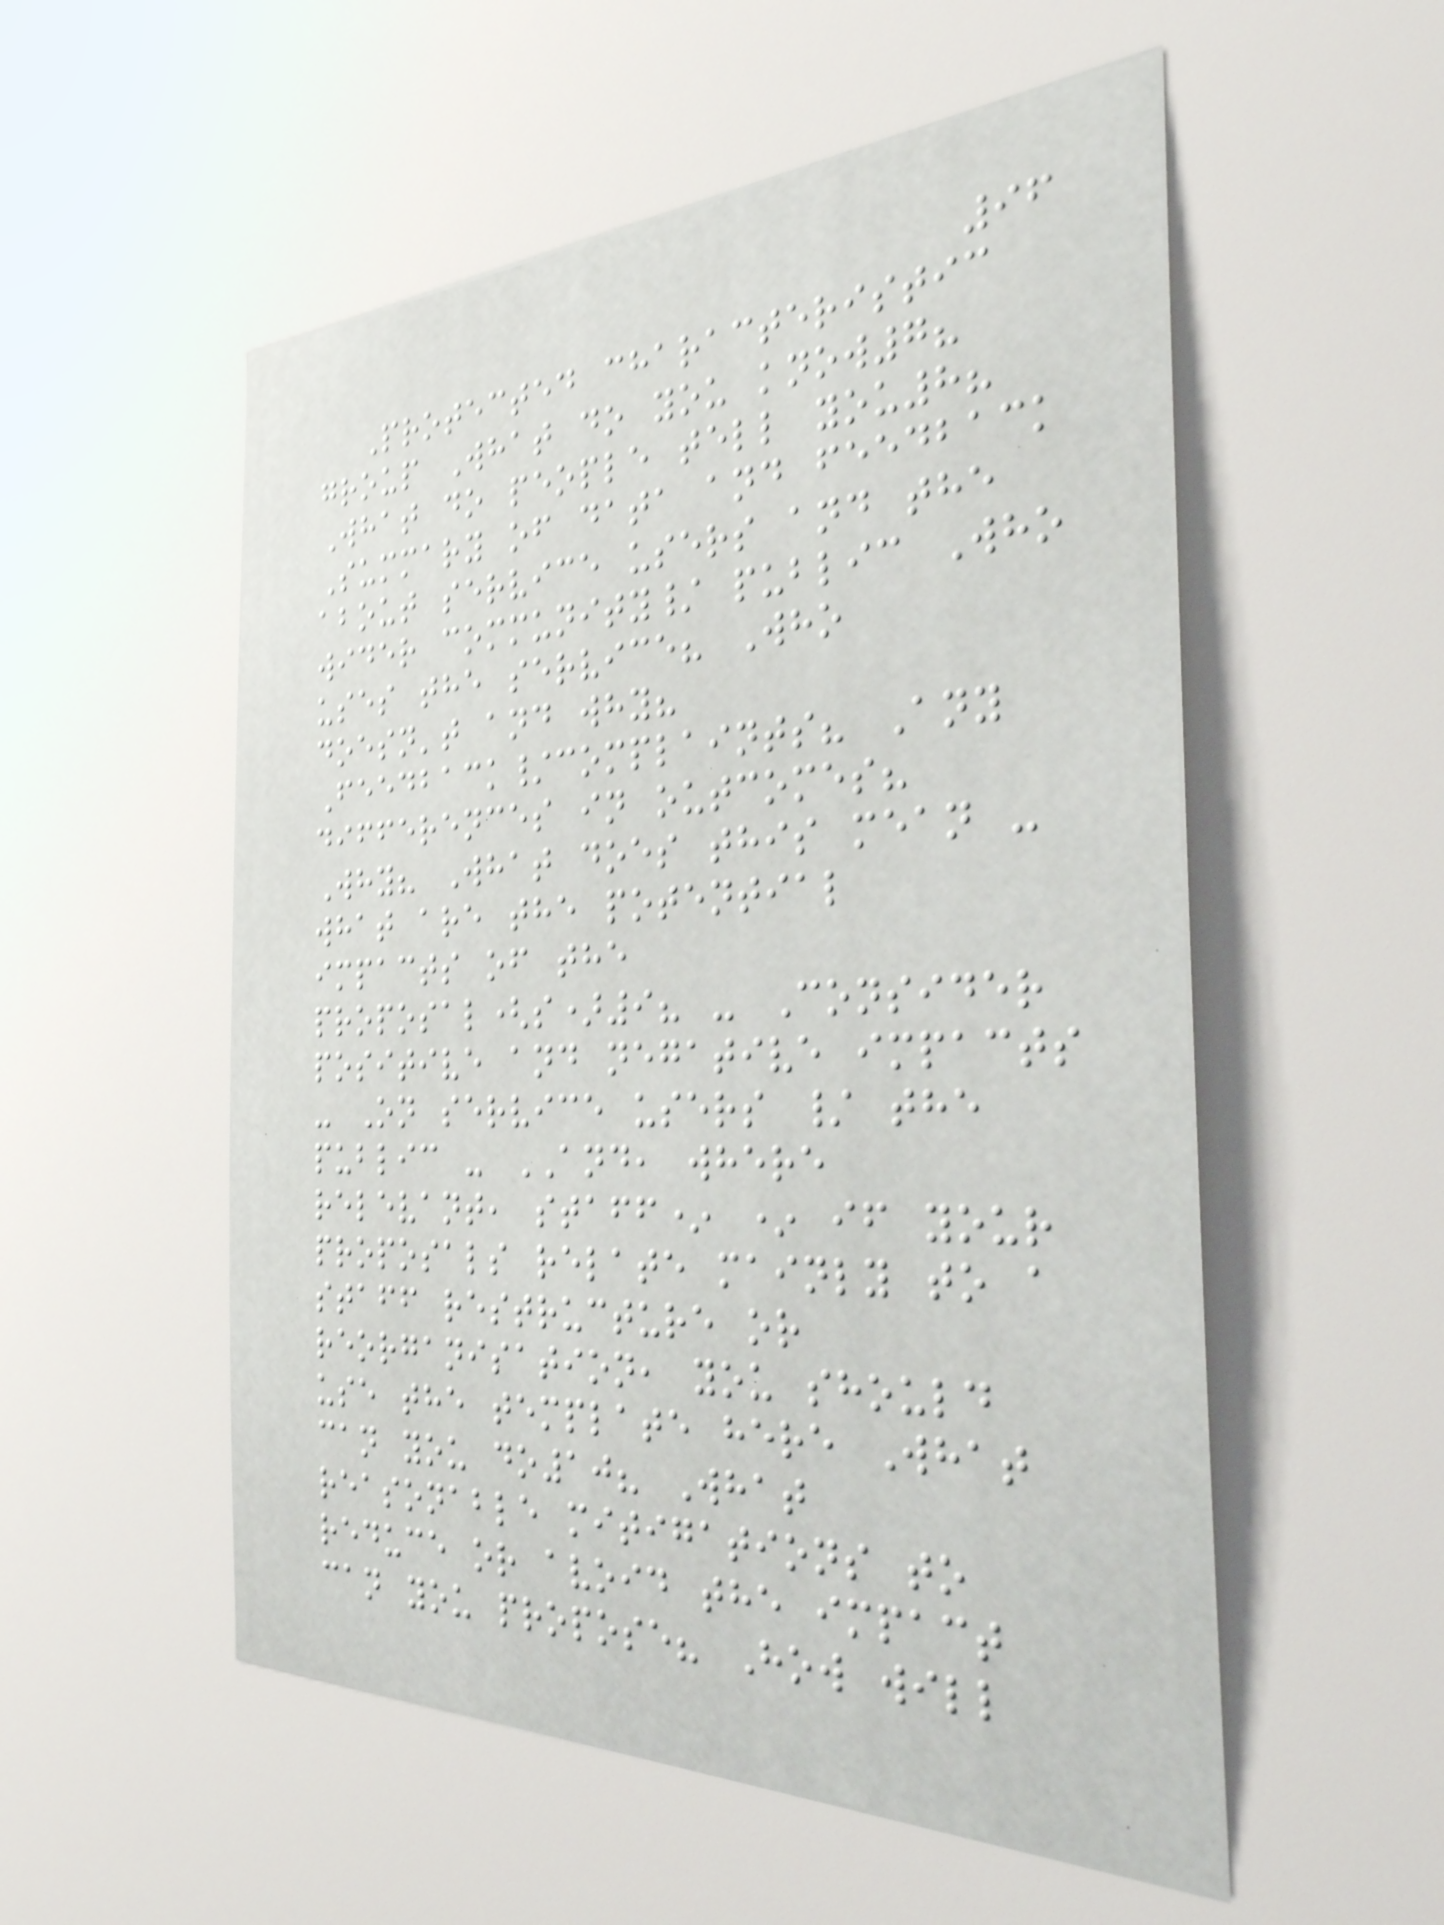96
Protected characteristic
group What do you know7?
What do people tell you8?
Summary of data and feedback
about service users and the
wider community/ public Who
uses the service? Who
doesn't and why?
Feedback/complaints? Any
differences in outcomes?
Why? What does this mean -
what are the potential
impacts of the
proposal(s)9? - Consider
positive and negative impacts
- On service users / the
public - AND, where
relevant, staff* * if your
proposals relate mainly to a
staff restructure or
reorganisation, you should
use the template here What
can you do10? What
reasonable mitigations to
reduce or avoid the impact
can you propose? How will
